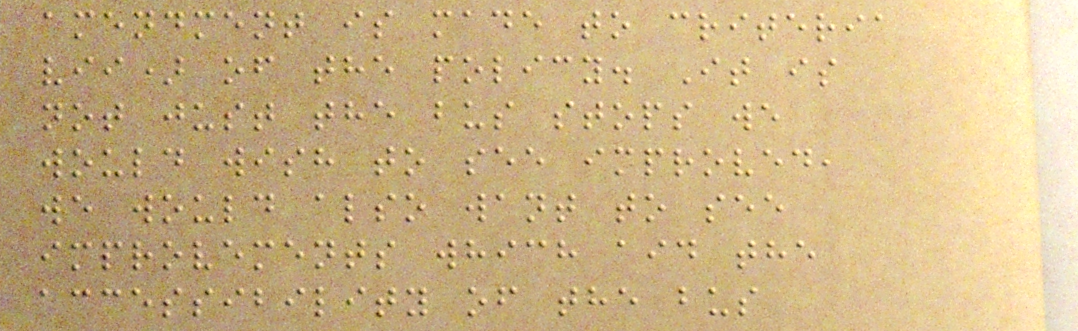amendment is made to criteria
vii) of the policy. It is
not just the bus stops we
would wish to see improved,
we would also want to see
improvements which aid the
accessibility of the bus
